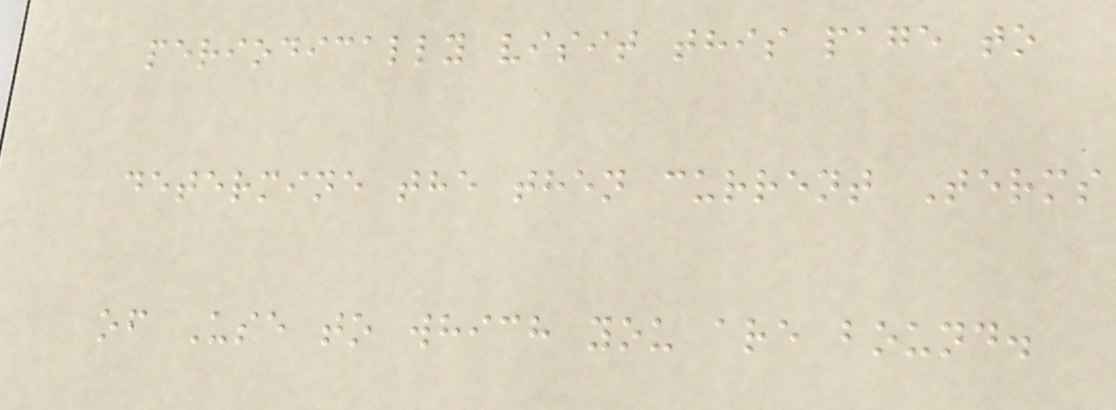periodically visit this page to
determine the then current Terms
of Use to which you are bound.
